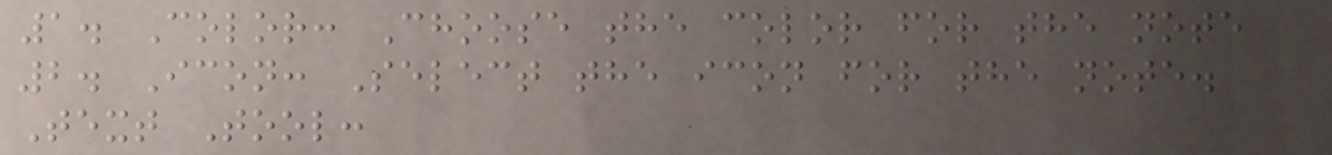1. Color: Choose the color for the note
2. Icon: Select the icon for the note.
Text Tool:
